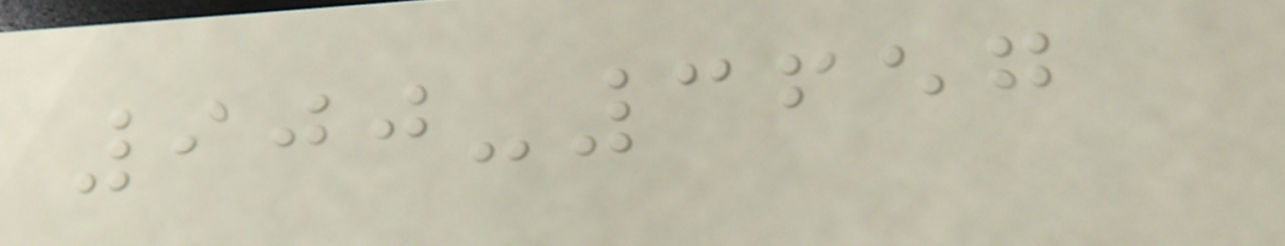900-3657
